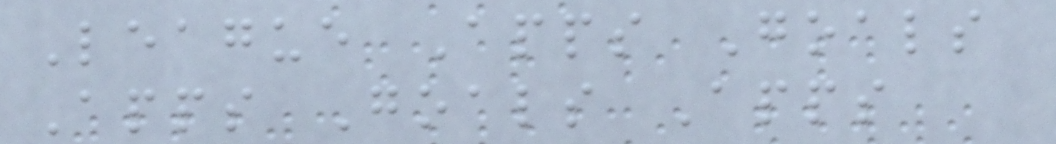League Apps Goals
Apps Goals Apps
